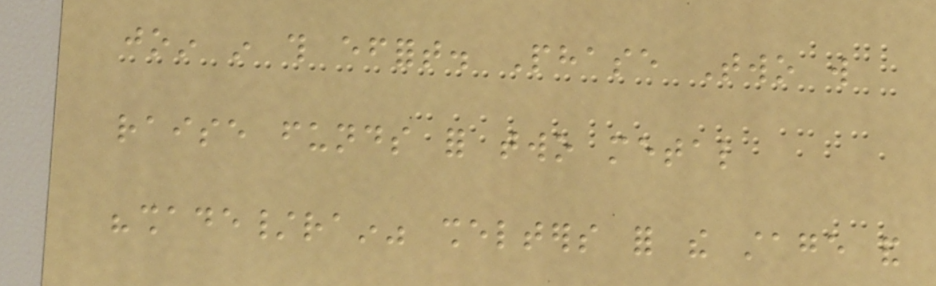join in this effort. Phase Two will
raise funds for two metal
"shade/rain" shelters for the stage and
